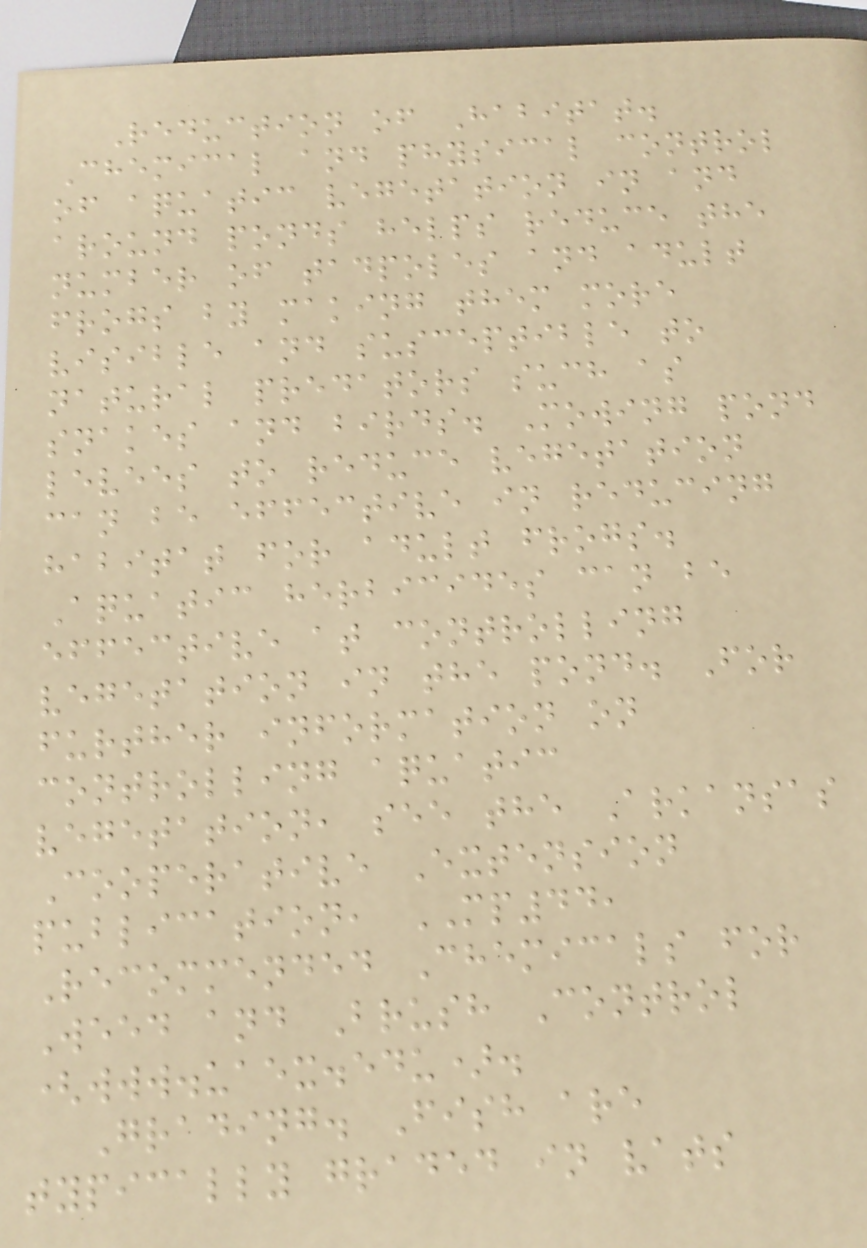Reduction of Habitat.
Chemical and physical control
of aquatic vegetation in and
around ponds helps reduce the
number of tadpoles and adult
frogs by making them more
visible and susceptible to
natural predators such as
snakes and birds. Mowing pond
levees to reduce vegetation
can be effective in reducing
habitat for adult frogs.
Aquatic herbicides can be
effective at controlling
vegetation in the pond. For
further information on
controlling aquatic
vegetation, see the Arkansas
Cooperative Extension
publication, MP44,
Recommended Chemicals for
Weed and Brush Control
(www.uaex.edu).
Grading. Fish are
typically graded in vats
